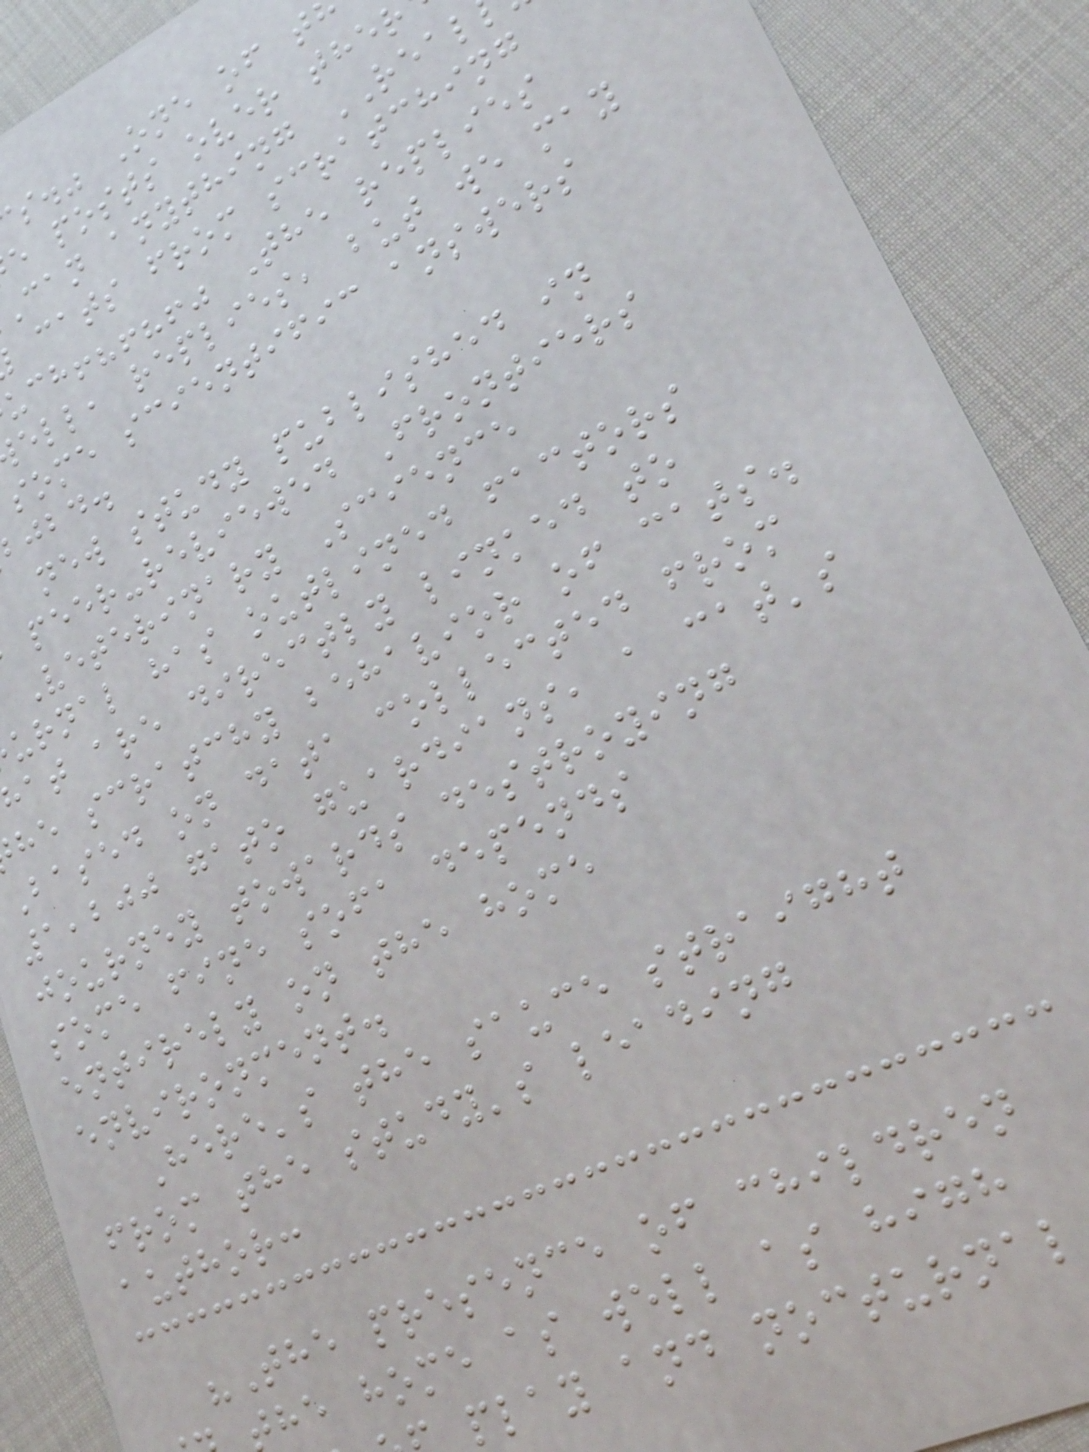s." One of t
e posts over ther
can anything REAL
cats from scratching
uch!?!?!" The replies
ell, replies, but we may
some scientific answers
jbd.
new study published in
peer-reviewed Frontiers
Veterinary Science
urnal has outlined factors
at are directly linked to
he scratchy behavior of cats.
Based on data collected from
1,200 gato guardians, a cat's
journey towards destroying
some fine sofa depends
entirely on the home
environment.
Here's the sauce straight
from the study's leading
author:
"The presence of children
he home as well as high
play and nocturnal
